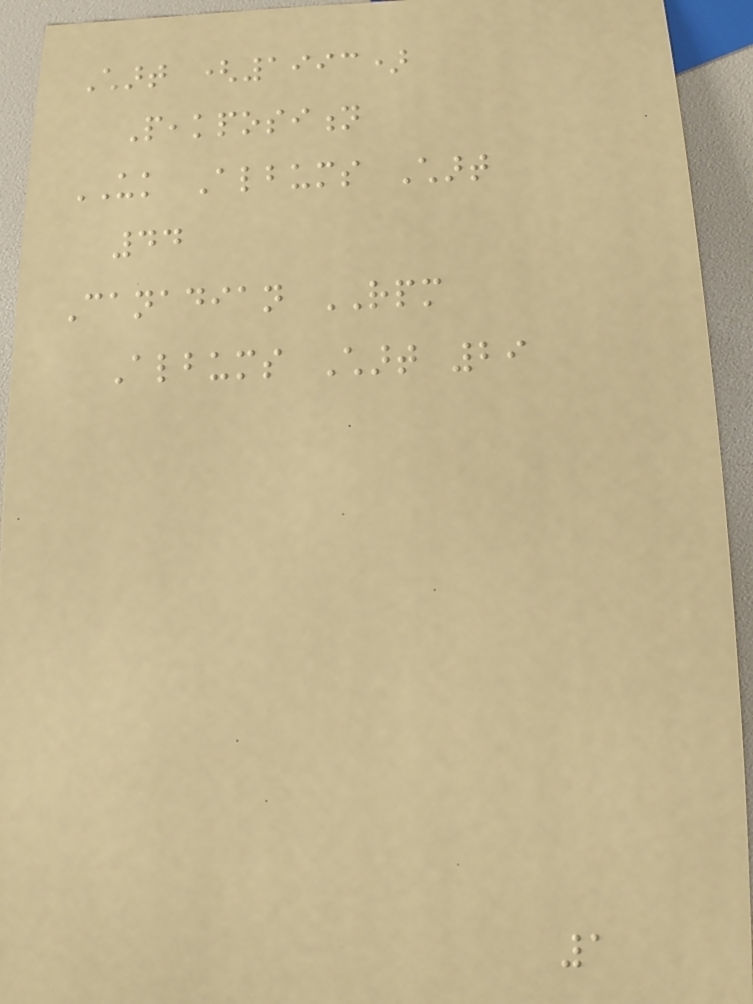Chart (1993)
Peakposition
UK Albums Chart
44
Canadian RPM
Albums Chart 29
1
